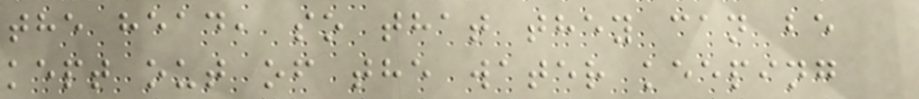the head, so that they can be
kept out of the water keeping
